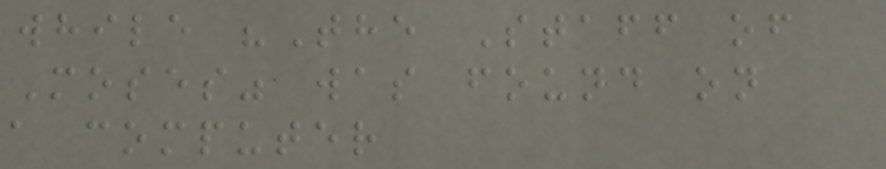while "The Staff of
Moses" was found on
a computer
